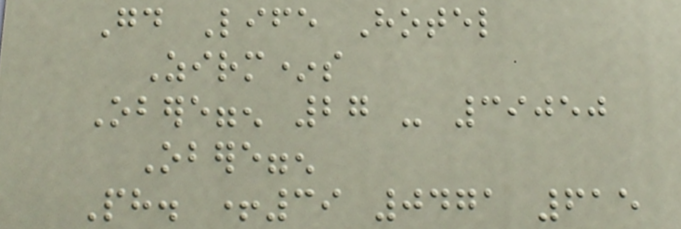Good Life Hotel
Zirm*s
Obereggen 27 - 39050
Obereggen
Ph. +39 0471 615
